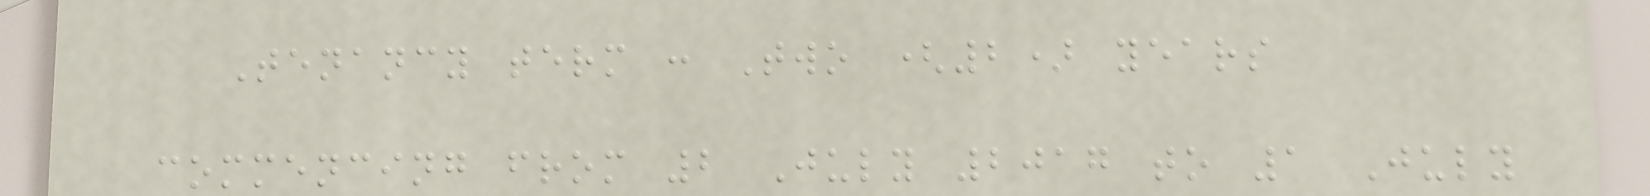Tenancy term : Two (2) years
commencing from 2 July 2017 to 1 July
